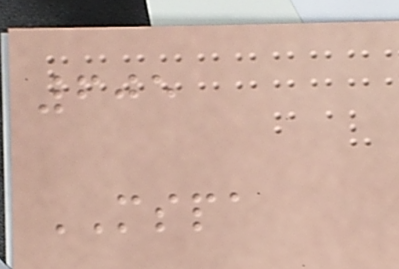605
MSPA
